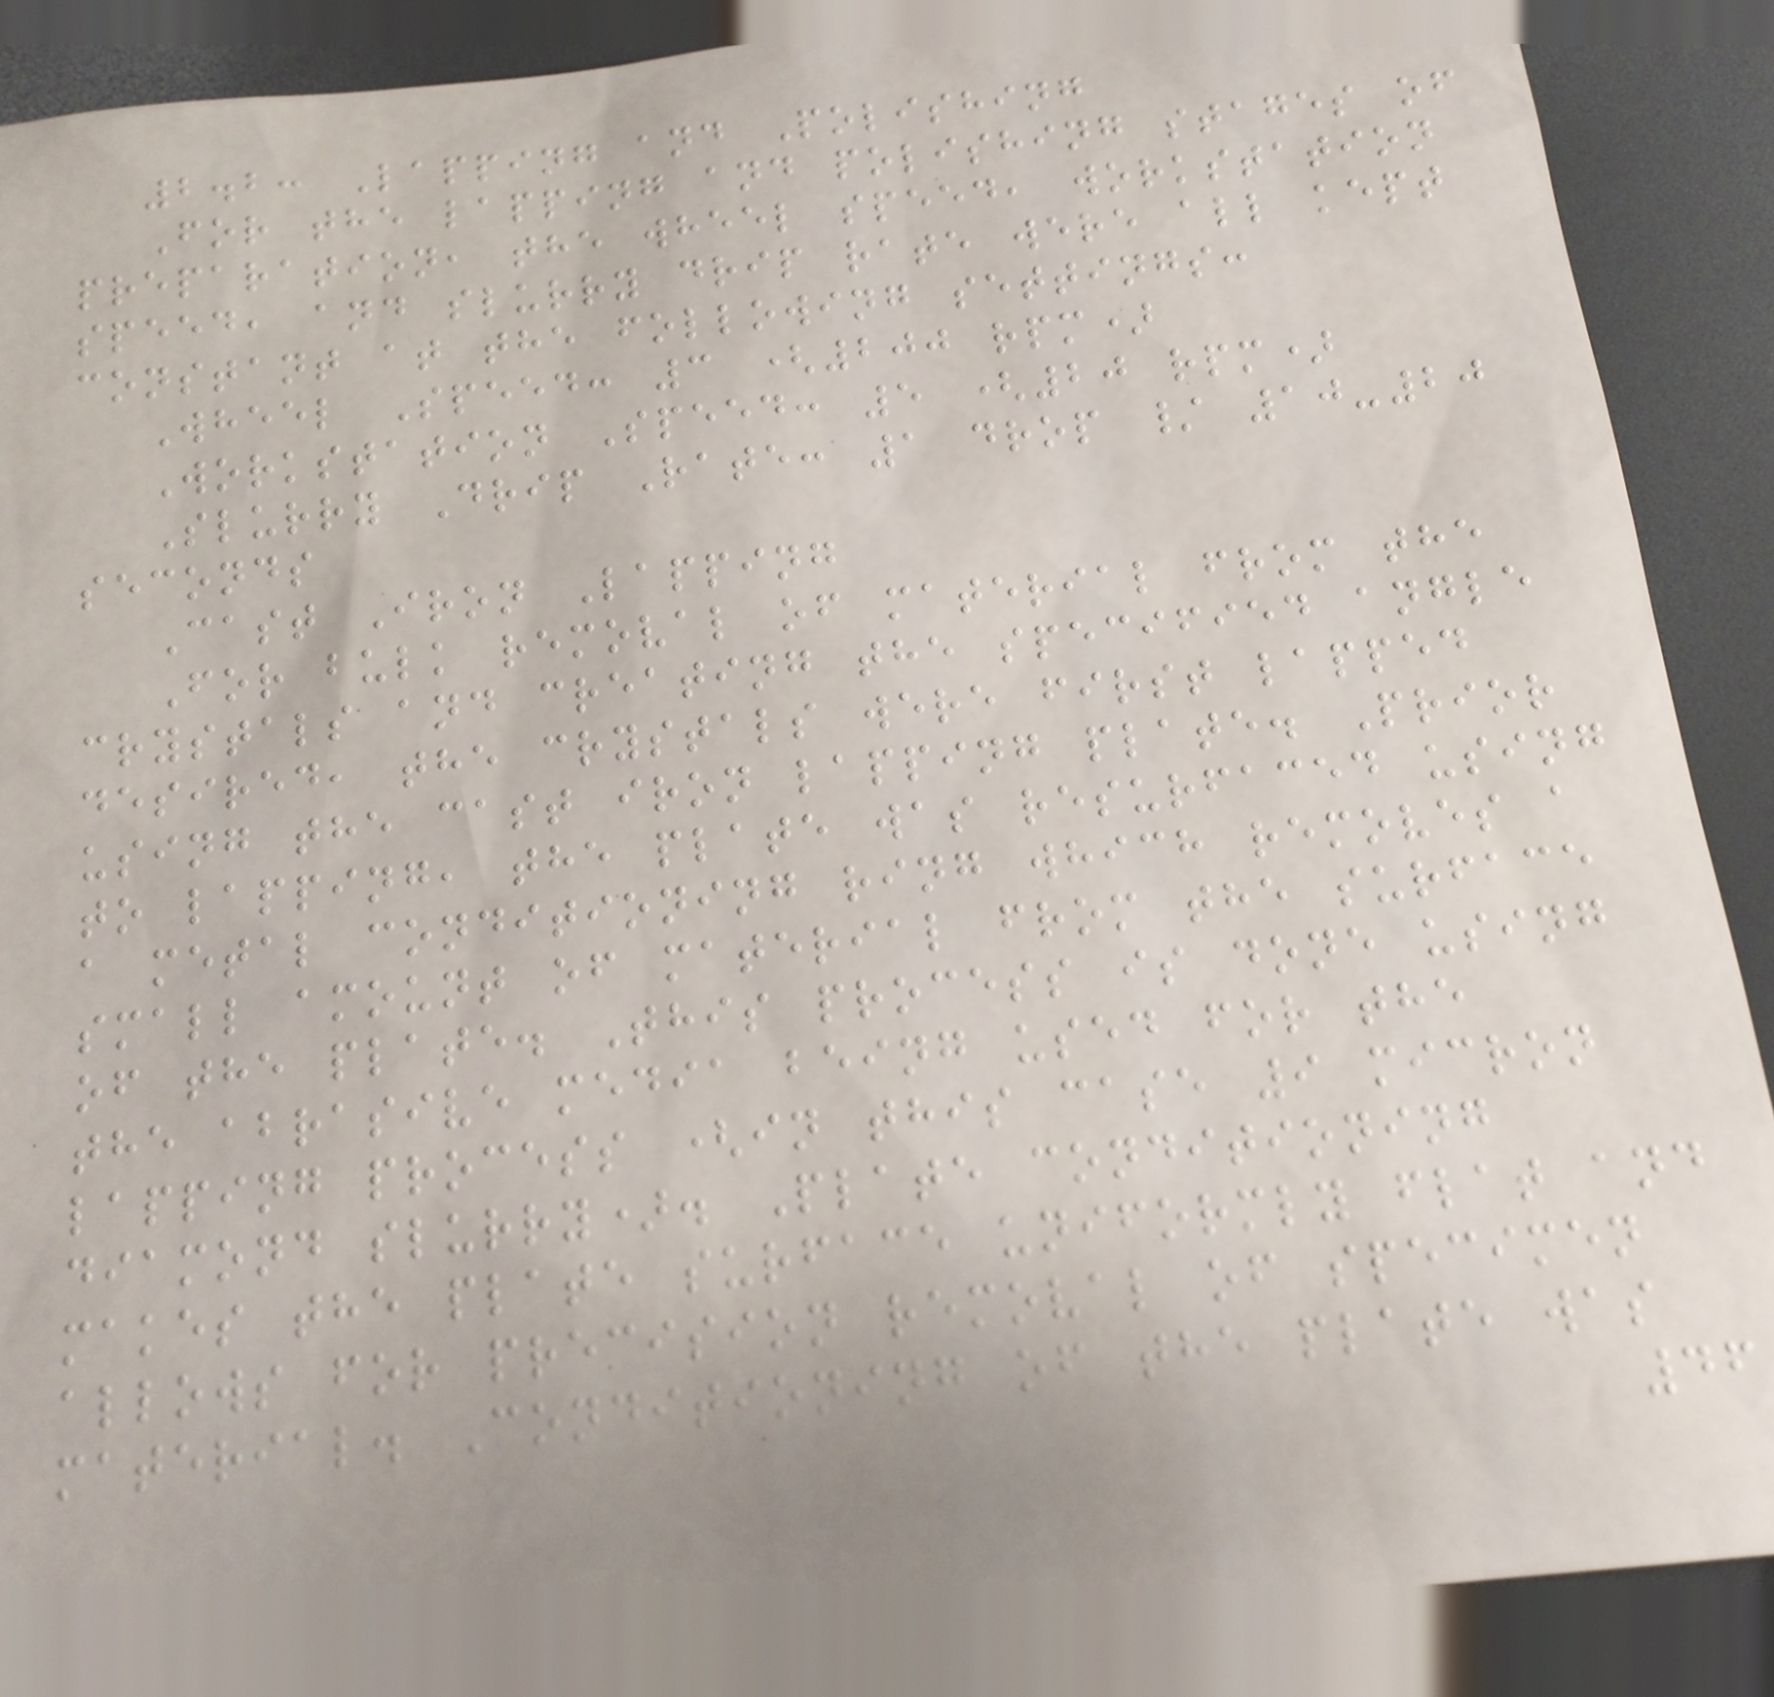2.2: Lapping and Polishing
For the lapping and polishing stages of
preparation, the wheel speed, workstation
speed, and slurry drip rate were all kept
constant at the following settings:
Wheel Speed: 3 (200 rpm)
Workstation Speed: 5 (20 rpm)
Slurry Drip Rate: 1 drop / 10-20
seconds
Cast Iron Lapping
For bulk removal of material from the
crystals and creating the specified angle
desired, the crystals were first lapped
using the cast iron lapping plate. Prior
to lapping, the plate was resurfaced using
a metal conditioning ring which removes a
small amount of material from the surface
of the plate. This process is done using
the abrasive media being used for the
lapping process (in this case 9 micron
diamond slurry). Plate conditioning
makes the plate surface uniformly flat and
allows for precision removal of specimen
material. Conditioning of the plate was
46
